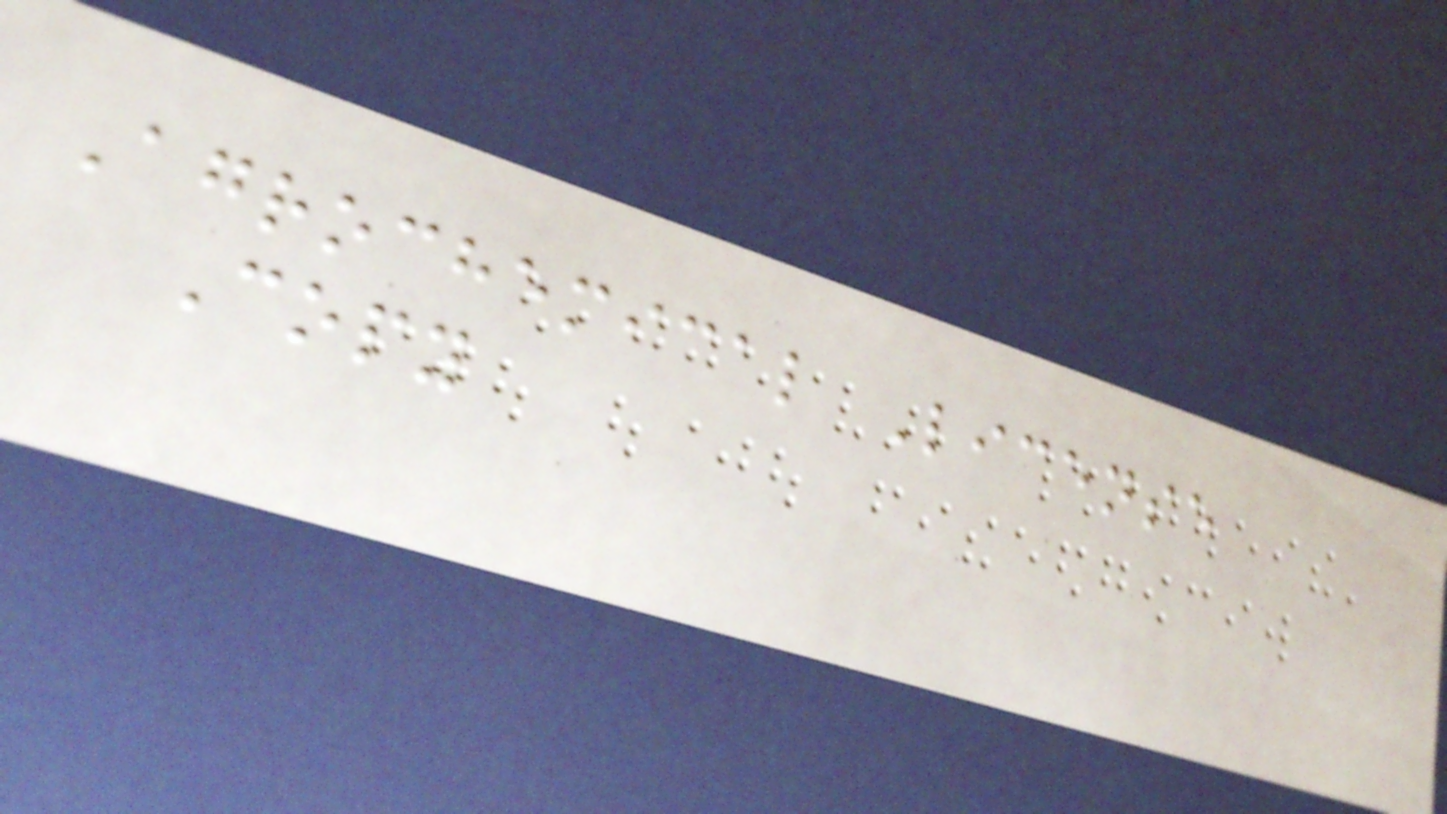Agrochemical License
Copy
